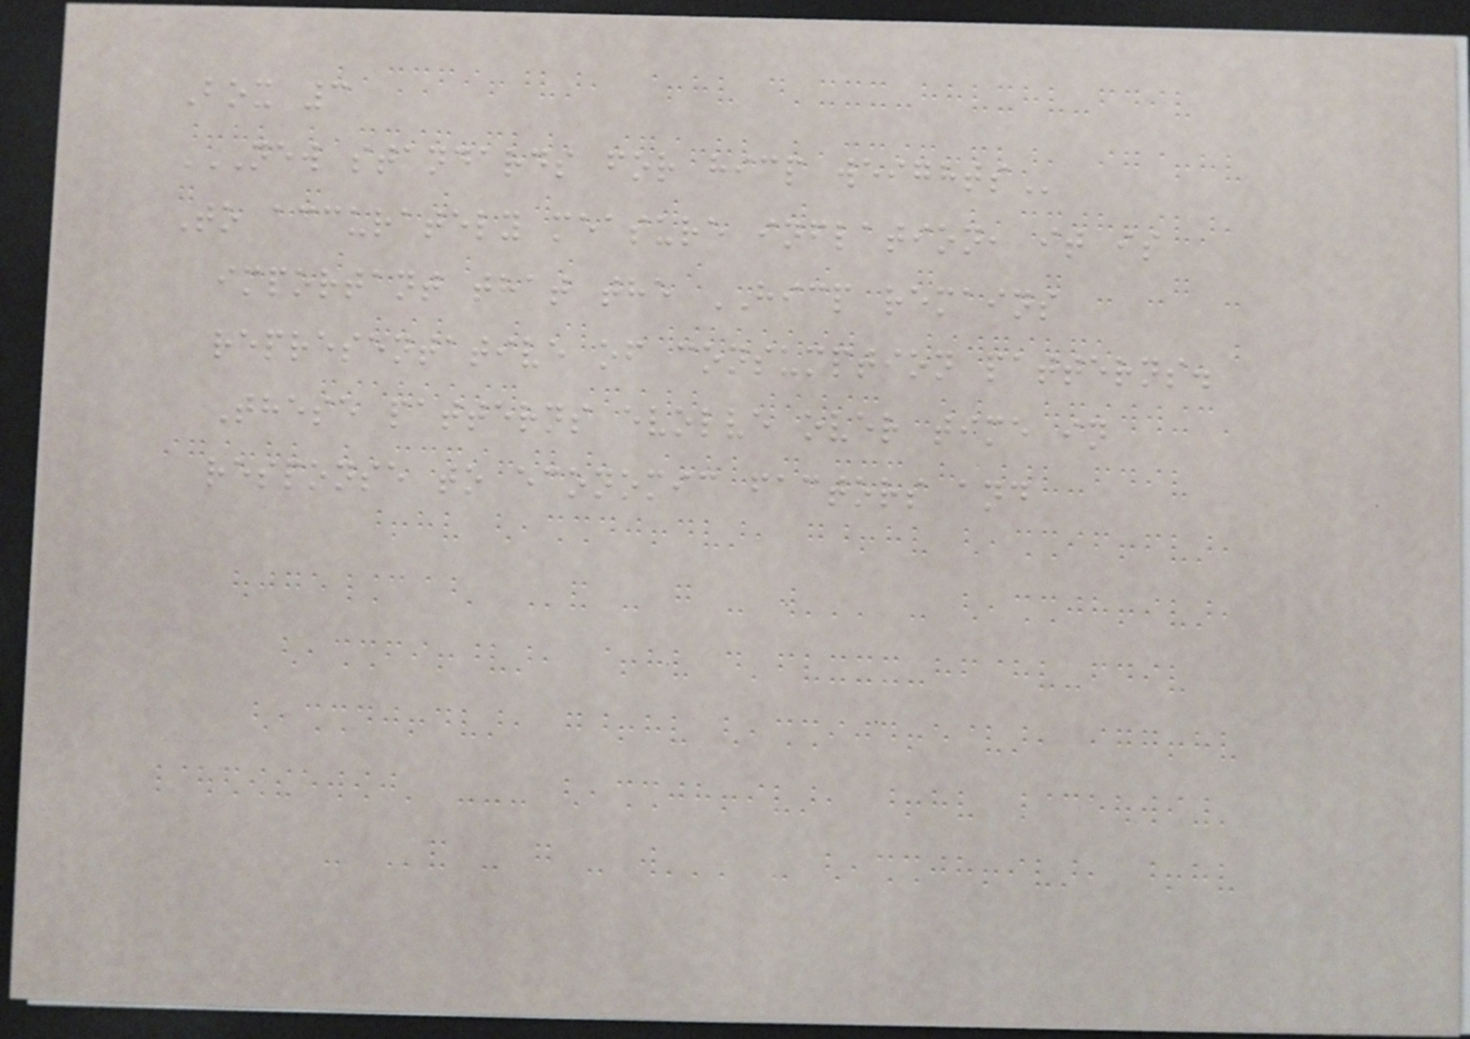Box 3
NEW STANDARDS FOR HICP WEIGHTS
To accurately measure inflation, it is
important that the HICP remains
representative of consumption patterns.
These patterns evolve over time in
response to economic factors and
